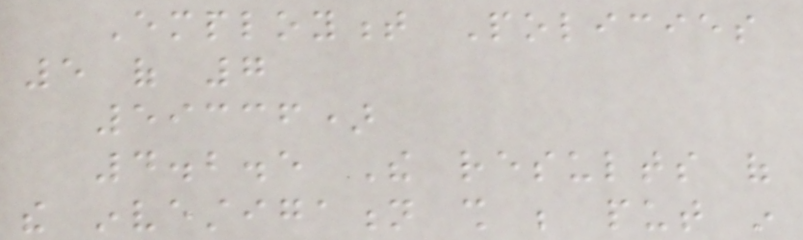Employment Policies
5 of 7
59336)
4.2.5 The results of
the investigation shall be put in
